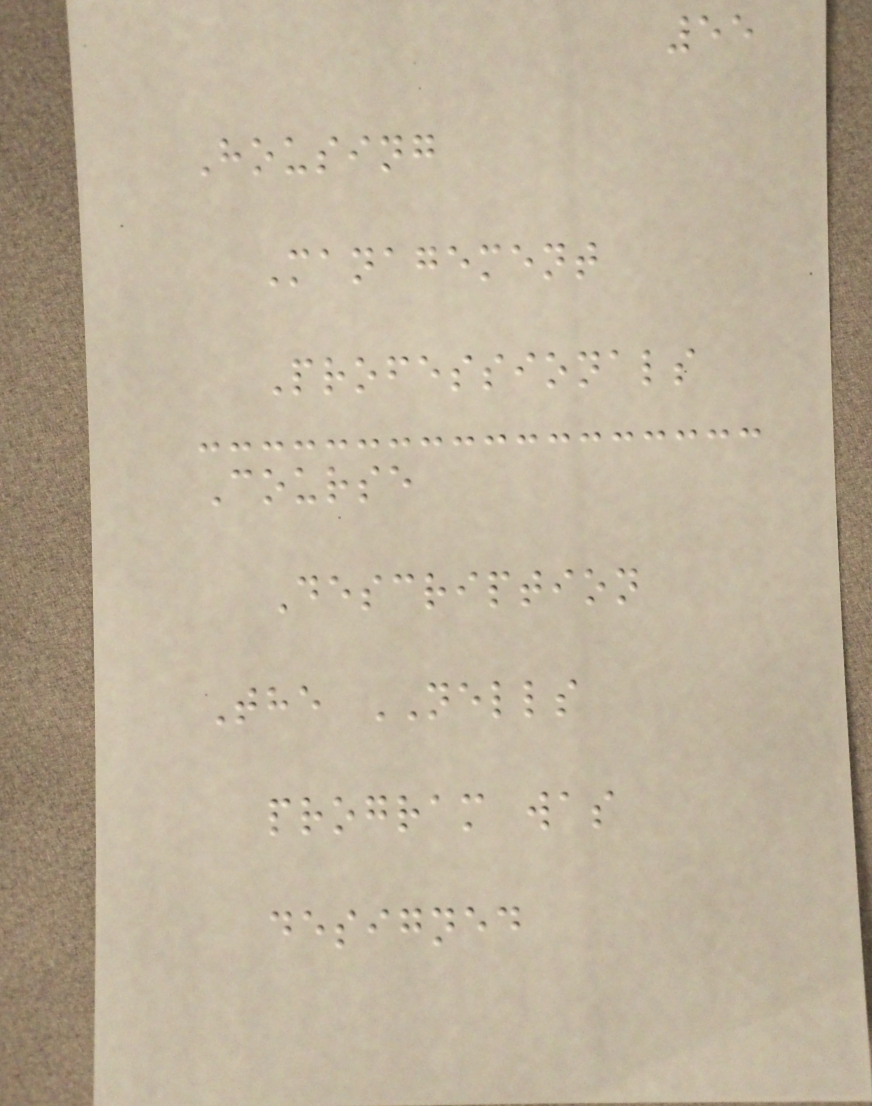55
Housing
Management
Professionals
Course
Description
The NELLS
program was
designed
